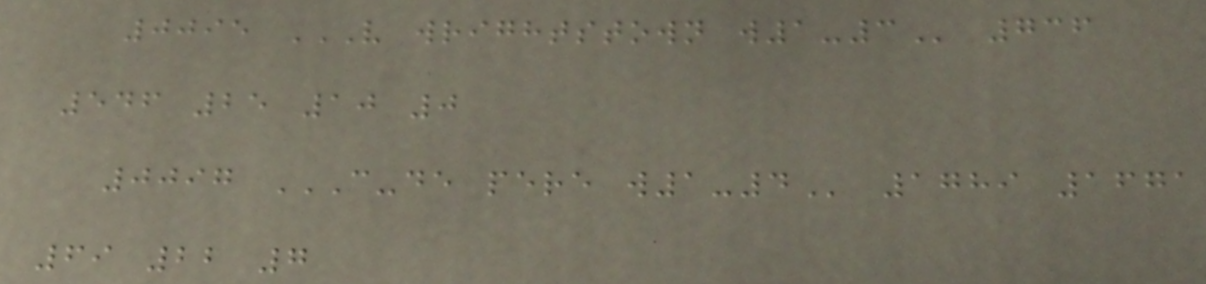0095 V WRIGHTSTOWN W1-3 736
546 25 10 0
0097 C-DE PERE W1-4 1789 1671
69 22 7
